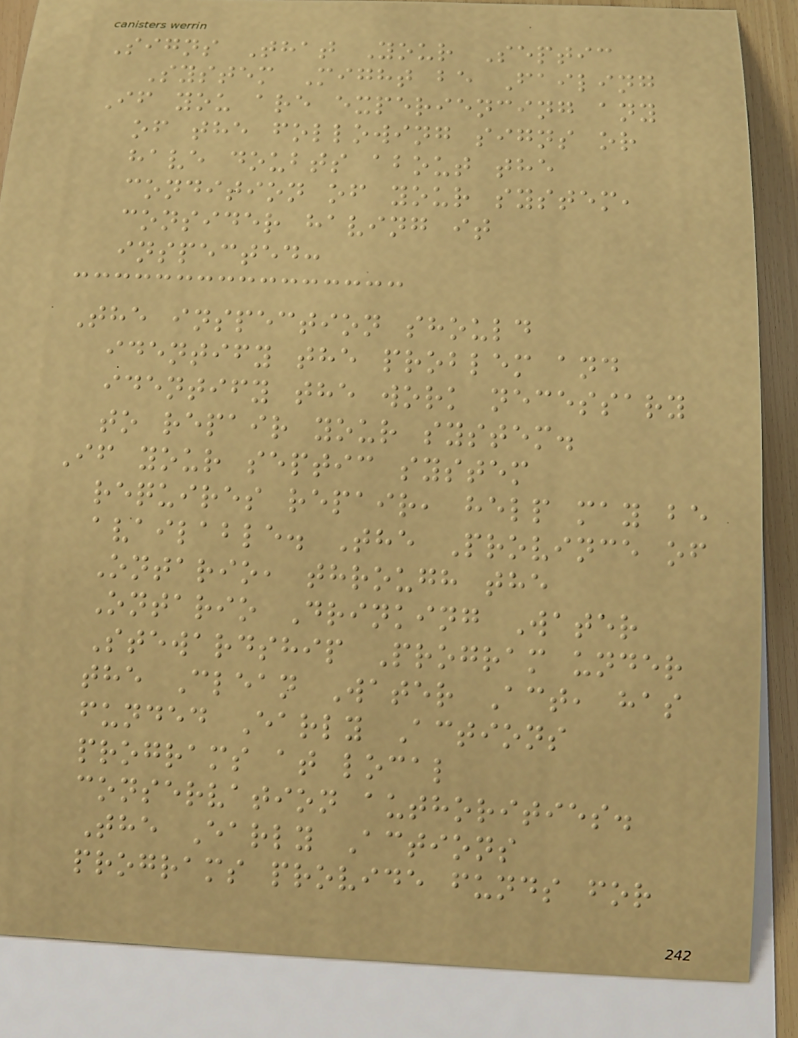Signs That Your Septic
System Might be Failing
If you are experiencing any
of the following signs or
have doubts about the
condition of your system,
consider having it
inspected:
The inspection should
identify the problem and
identify the work necessary
to repair your system.
If your septic system
requires repair, help may be
available. The Province of
Ontario, through the
Ontario Drinking Water
Stewardship Program under
the Clean Water Act, has
funded Early Actions
programs at local
conservation authorities.
The Early Actions
programs provide funds for
